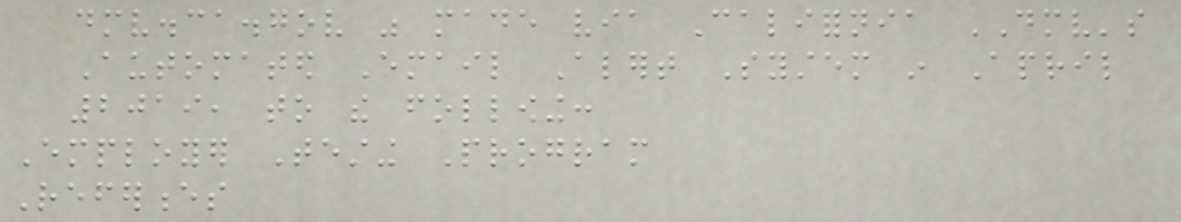dmv.ca.gov was made via California DMV's
Automated Email Alert System in April
2019, to the following:
Employer Testing Program
References
